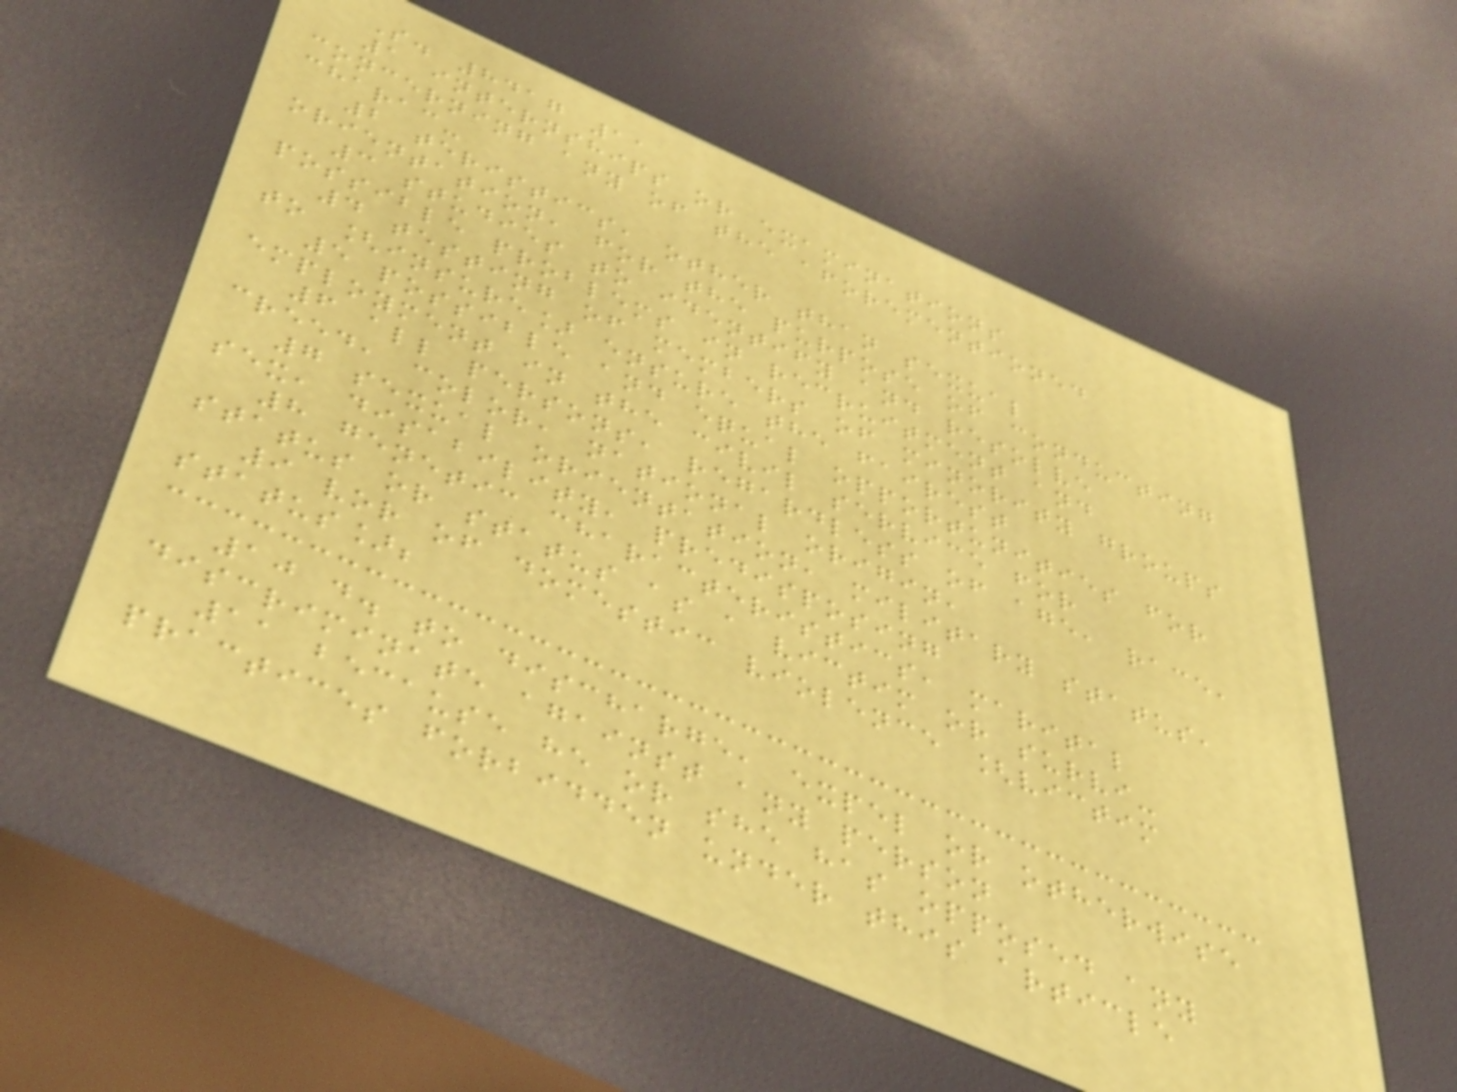S. 8417 11
1 internships or examinations
concerning any of the aforementioned
charac-
2 teristics, other than sexual
orientation, for the purpose of conducting
3 studies to identify and resolve
possible problems in recruitment and
4 testing of members of minority groups
to [insure] ensure the fairest
5 possible and equal opportunities for
employment in the civil service for
6 all persons, regardless of age, race,
creed, color, national origin,
7 sexual orientation, military status,
sex, disability, predisposing
8 genetic characteristics, marital
status or status as a victim or survi-
9 vor of domestic violence [victim
status];
10 d. to discharge, expel or otherwise
discriminate against any person
11 because he or she has opposed any
practices forbidden under this article
